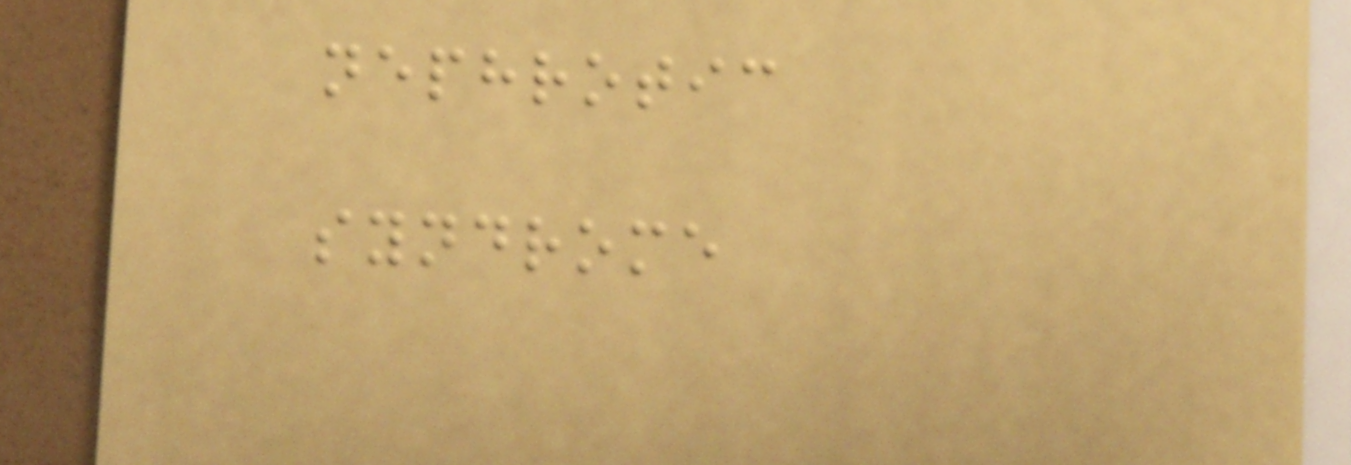nephrotic
syndrome
